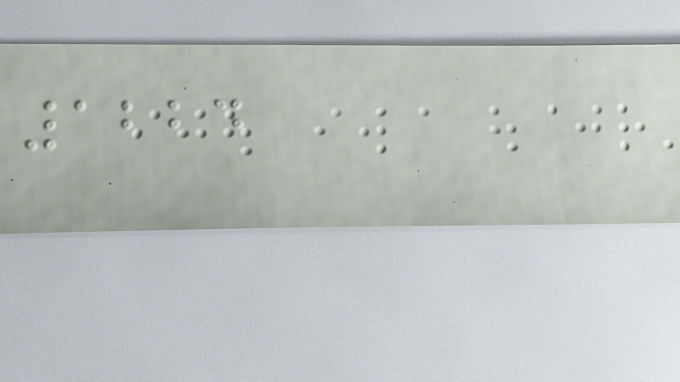1224
